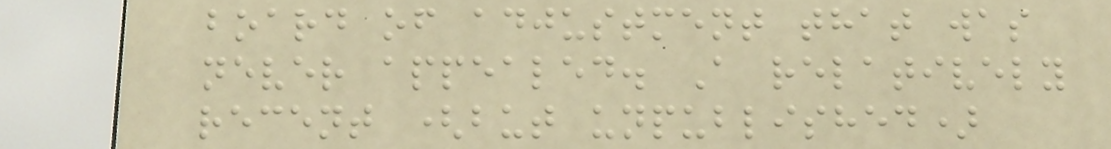board of adjustment that was
never appealed. A relatively
recent (but unpublished)
